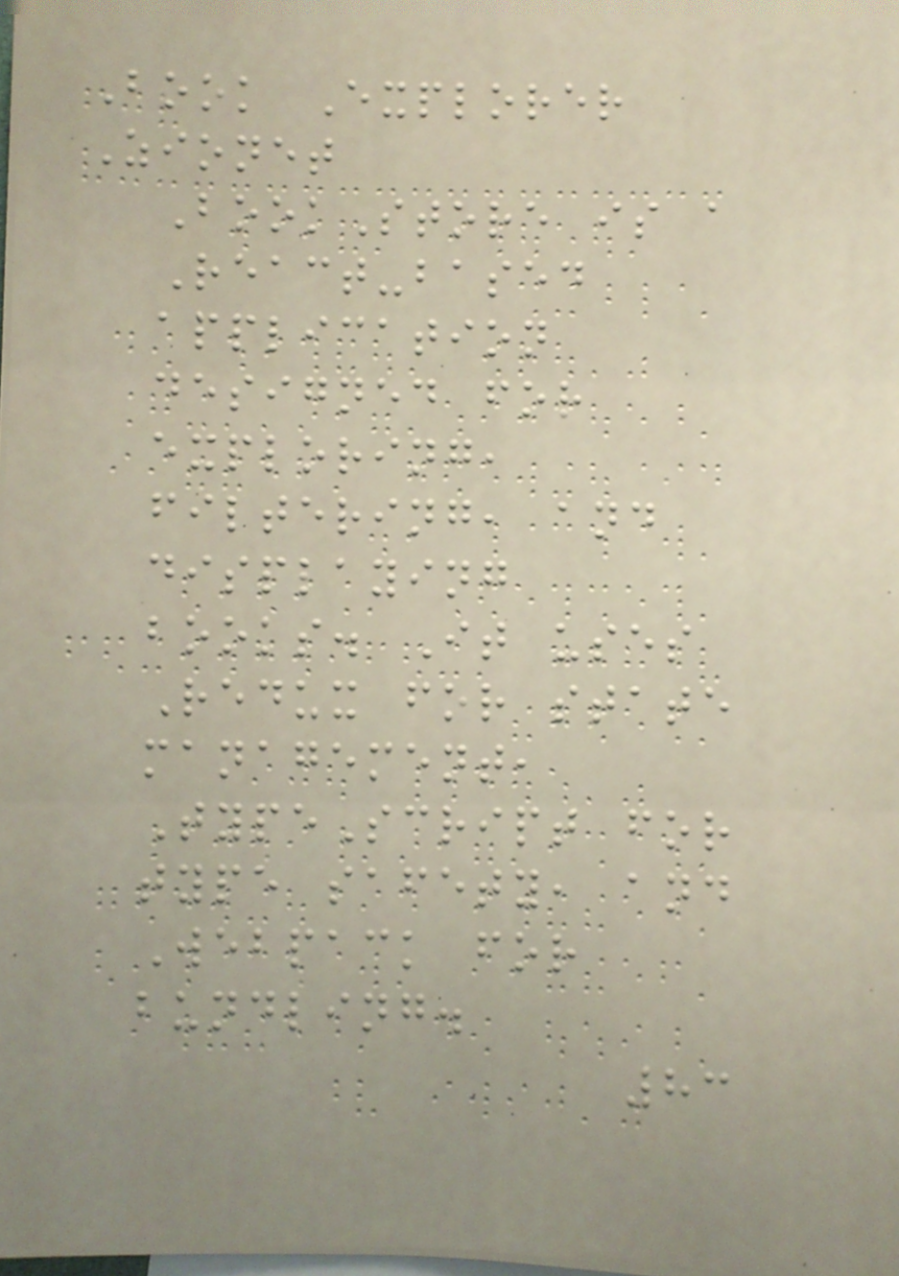Book Explorer
Zionet
BookStore is a
React-based
application
designed for
exploring,
filtering, and
displaying
books. It uses
Redux for state
management,
TypeScript for
type safety, and
Webpack for
bundling.
83
